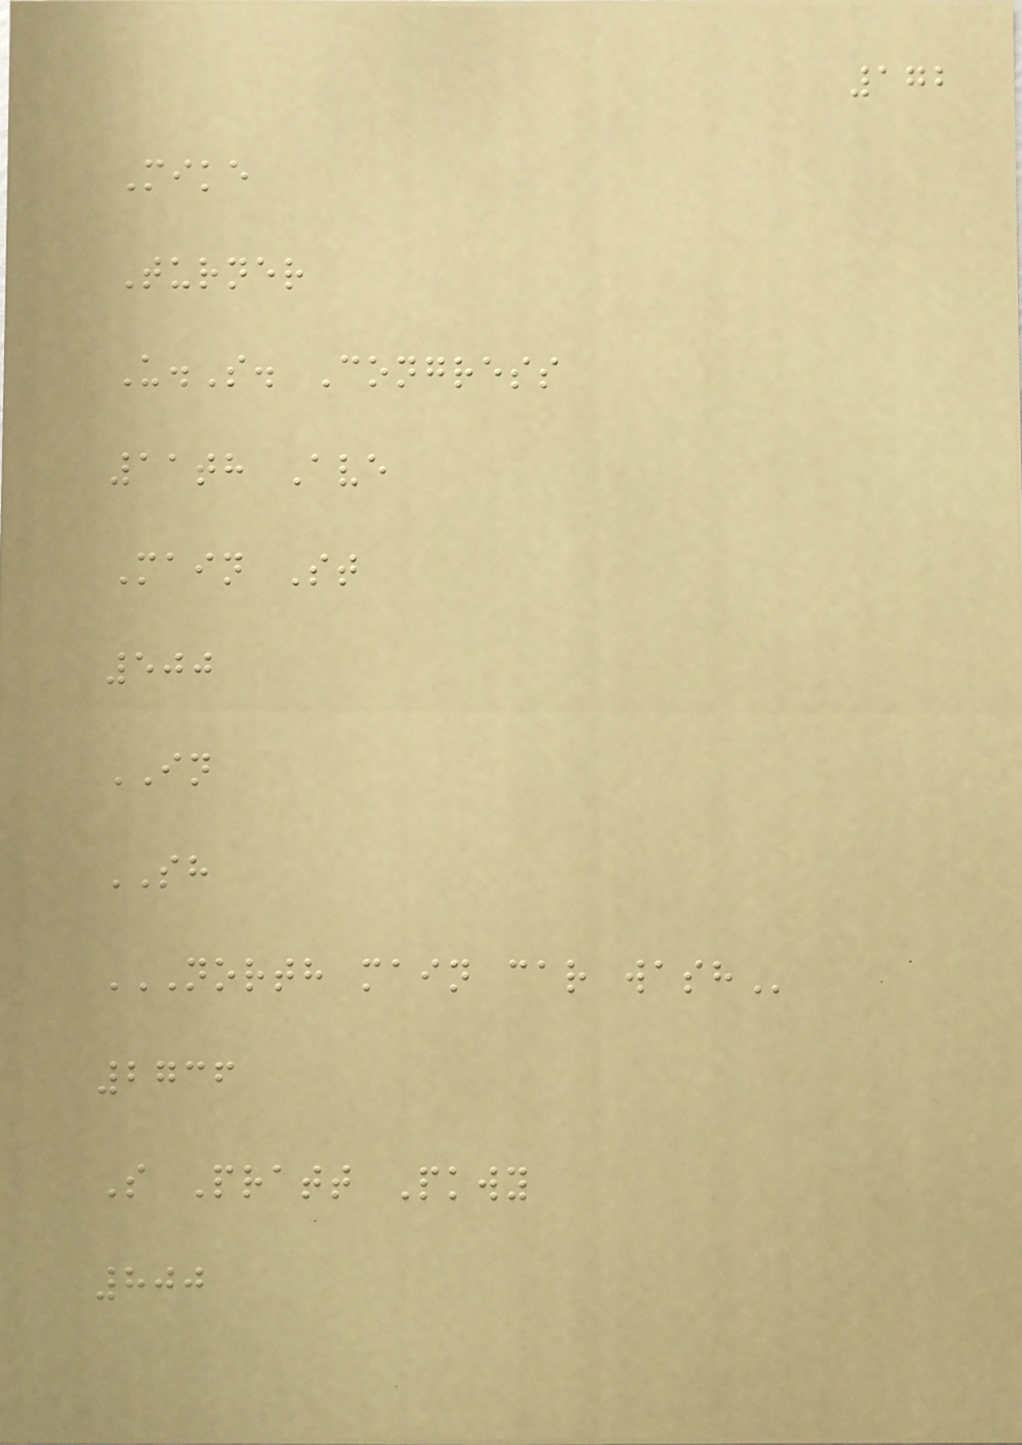172
Mike
Turner
U.S. Congress
11th Ave
Main St
500
IN
SH
NORTH MAIN CAR WASH
2736
S Pratt Pkwy
800
